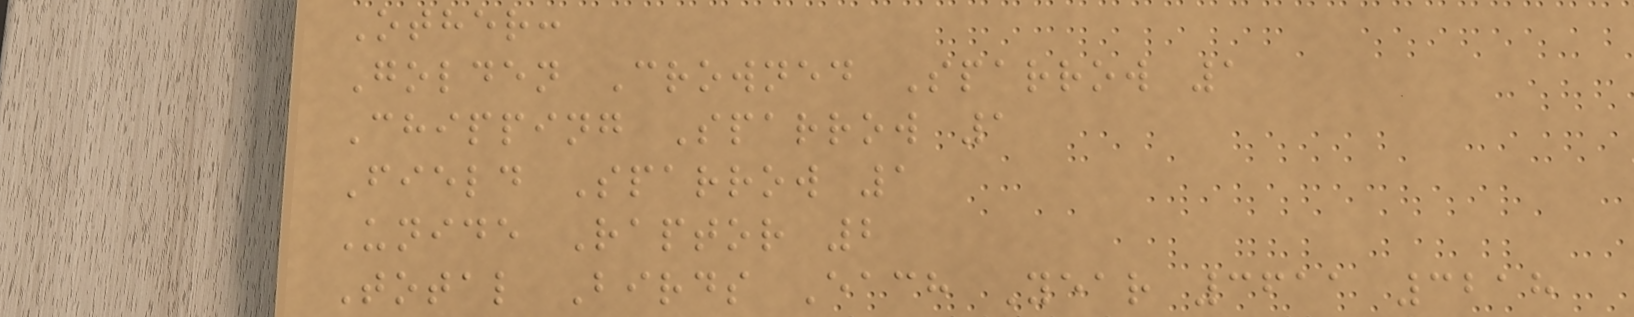Other:
Golden Crowned Sparrow 1
Chipping Sparrow 1
Field Sparrow 1
Unide Raptor 2
Total Birds Each Year 3611 3218
